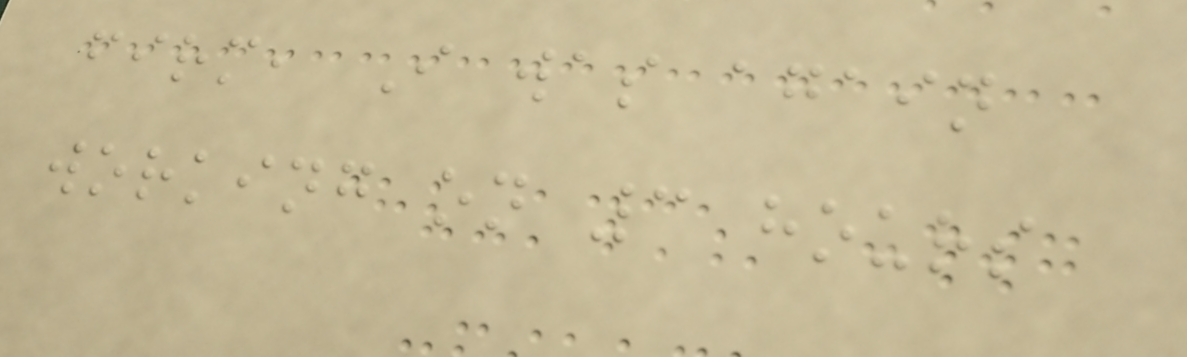firm, I was again
working on 3 hours
